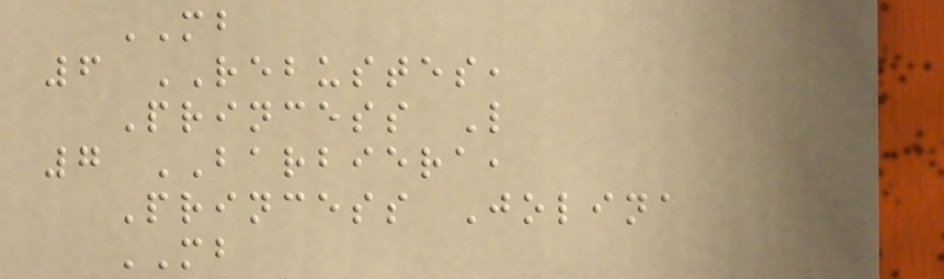MB
6 REBUSTES,
Princess L
7 BARBIERA,
Princess Jolina
MB
